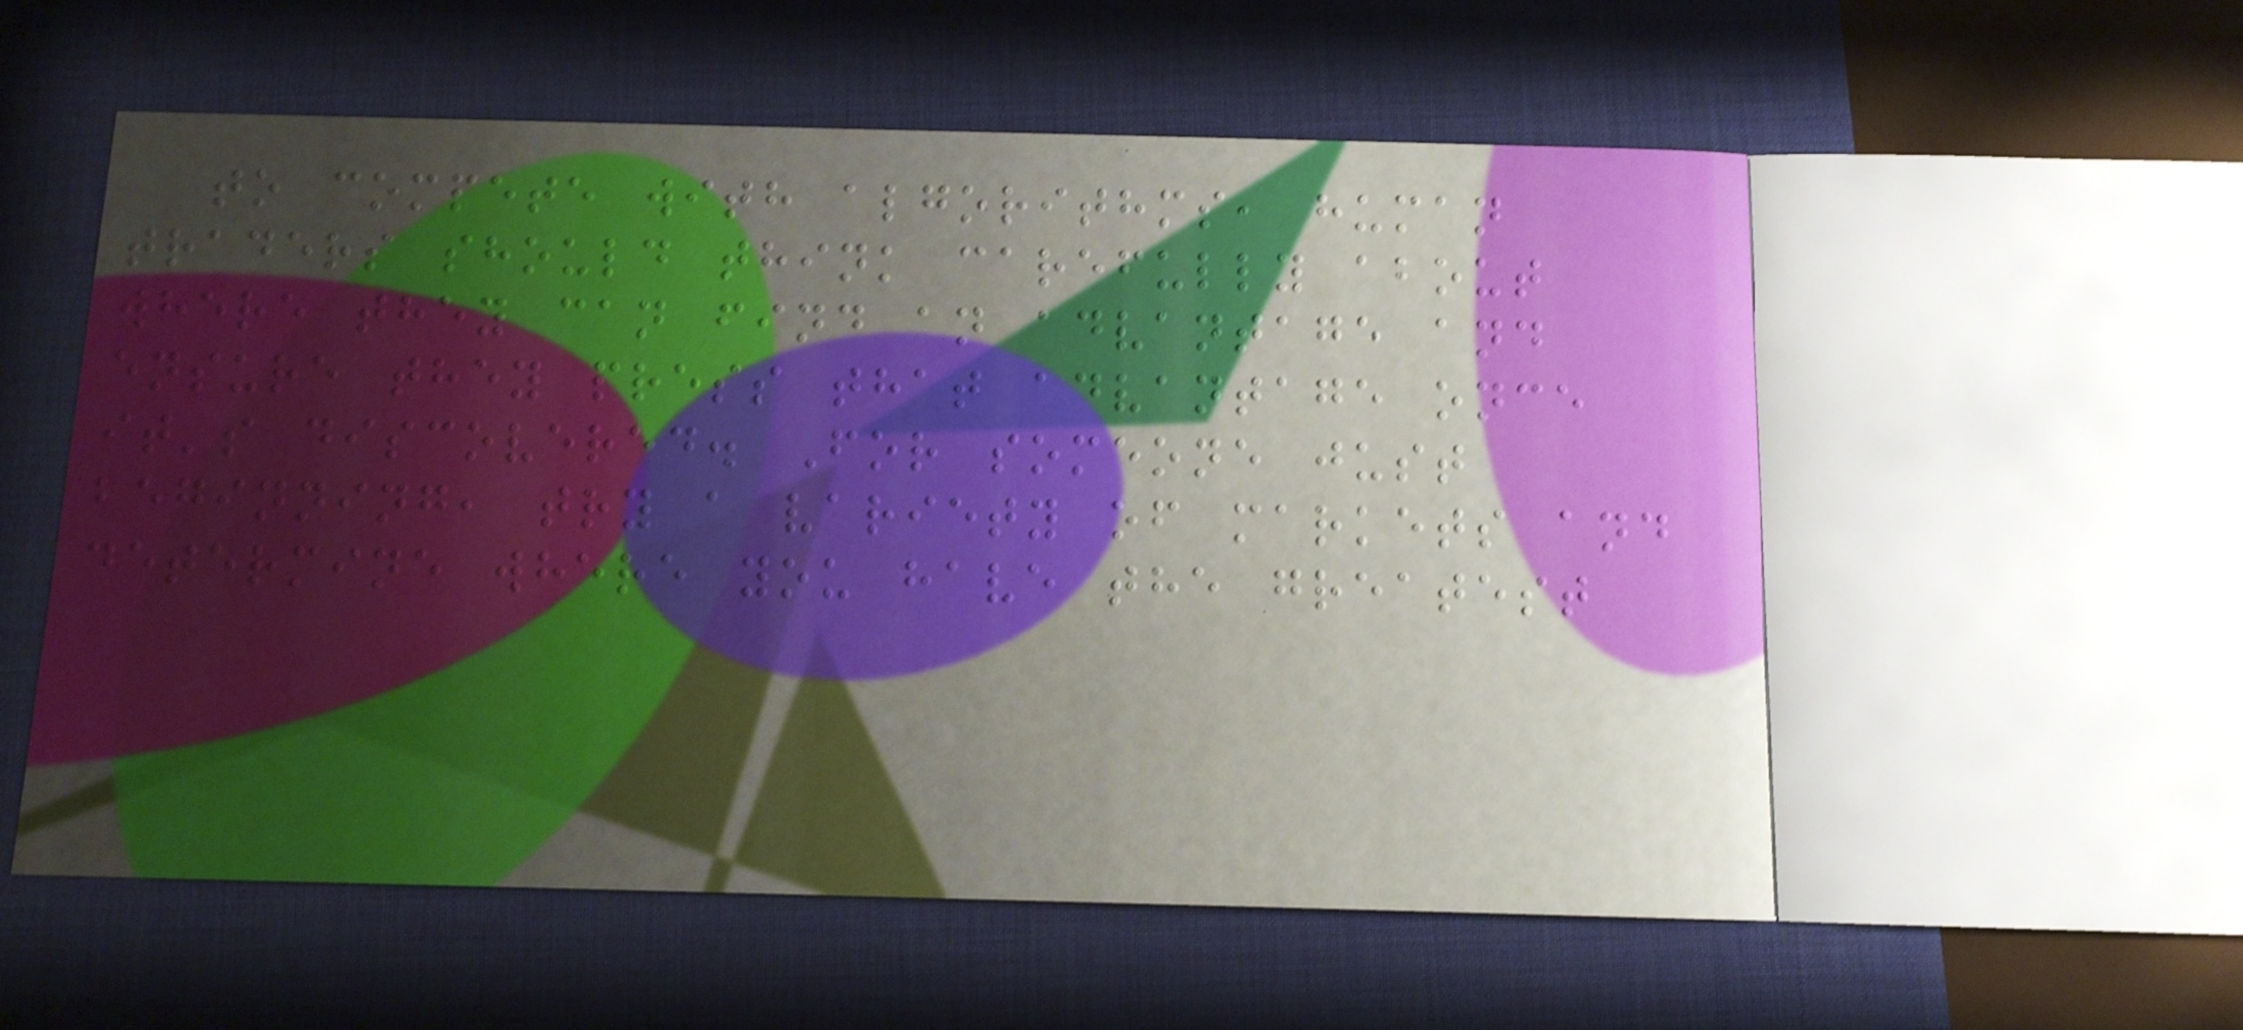to compete with algorithms, human
traders should think carefully about
where they can find an advantage and
ensure they press that advantage once
it's discovered. For someone just
beginning, try a variety of markets and
determine where you have the greatest
